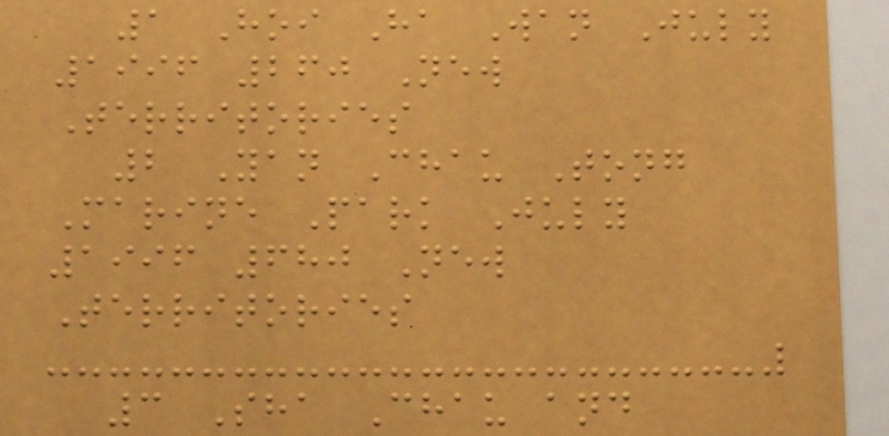1 Hoi Ha Wan July
1996 260 New
Territories
2 Yan Chau Tong
Marine Park July
1996 680 New
Territories
3 Sha Chau and
